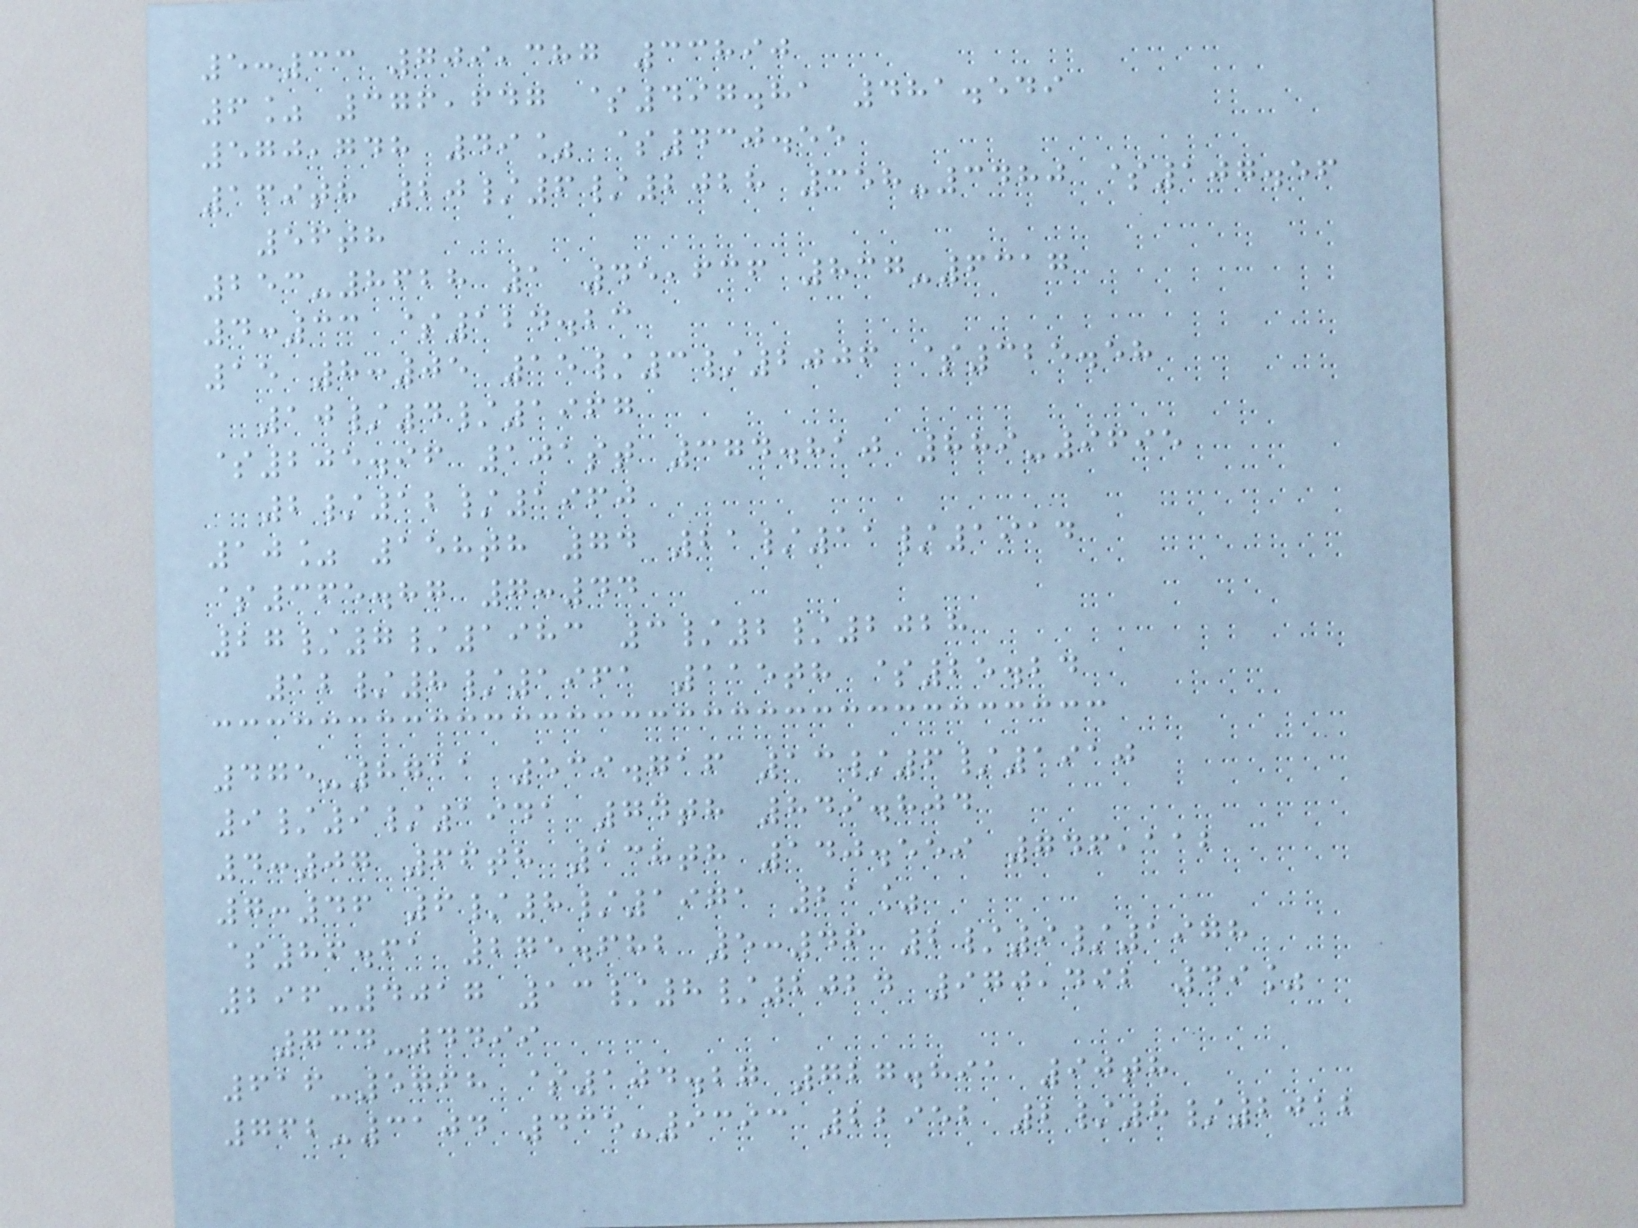5:33 709,387 33890
6% 376,647 $497.81 481.549
570,748 49% $430.55
169th 20/6/2028 358-3480 $107.56
56th
253-8628 1 45,636 837-6317
4:33 $124.23
15 8:05 15/3/2006 $325.58
10/4/1967
$205.96 101st 374.810 889-9695
2/12/1960
10% 158th 74 21/11/1914
$365.87 7:44
27/7/1983 3/2/2028
12/8/1961 115th $25.24
475-8711 539.716 13/6/1910
9/9/1941 74th 849.804
4:07 66th 138th 140.559 746,112
7:46 6/8/1971 21%
$86.61 275.682 5:46 2/9/1978
296-4017 13/8/2024 970,492 49%
734-4499
616-5768 $104.27 727.891 90th
762-3104 435-9393 22952 2/8/2012
